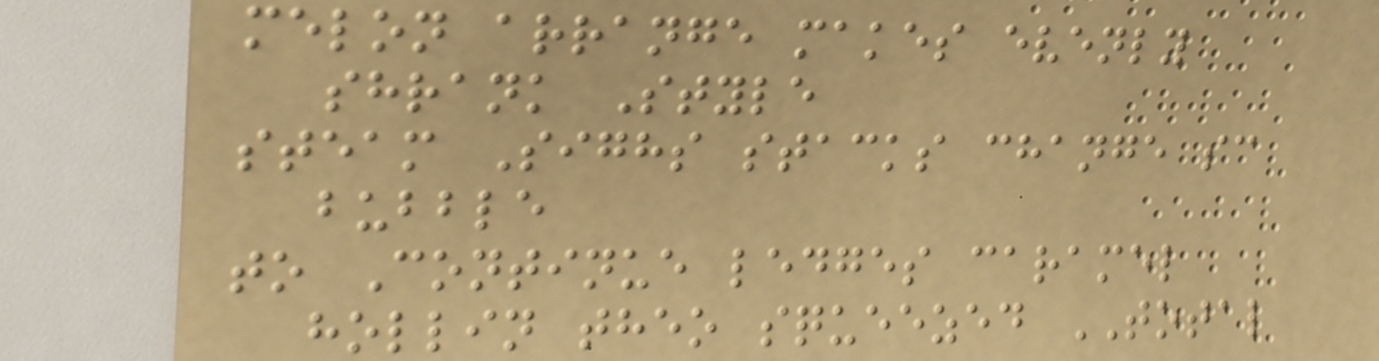melon arrange makes evenly
shrank Style
steam Sighs stacks change sc
bubble
to Continue ledges caramel
hollin theo squeezed TOTAL
